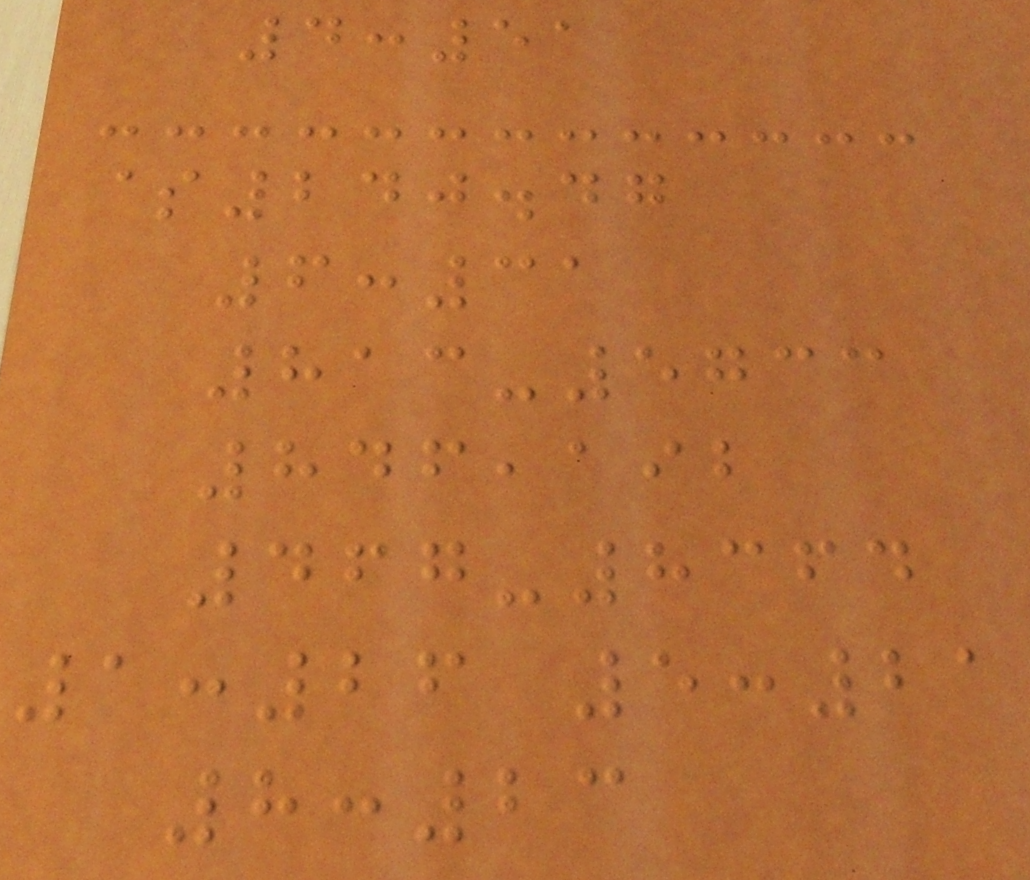4:51
$240.47
6:31
813-5733
846,192
467-8364
1:26 5:21
8:23
